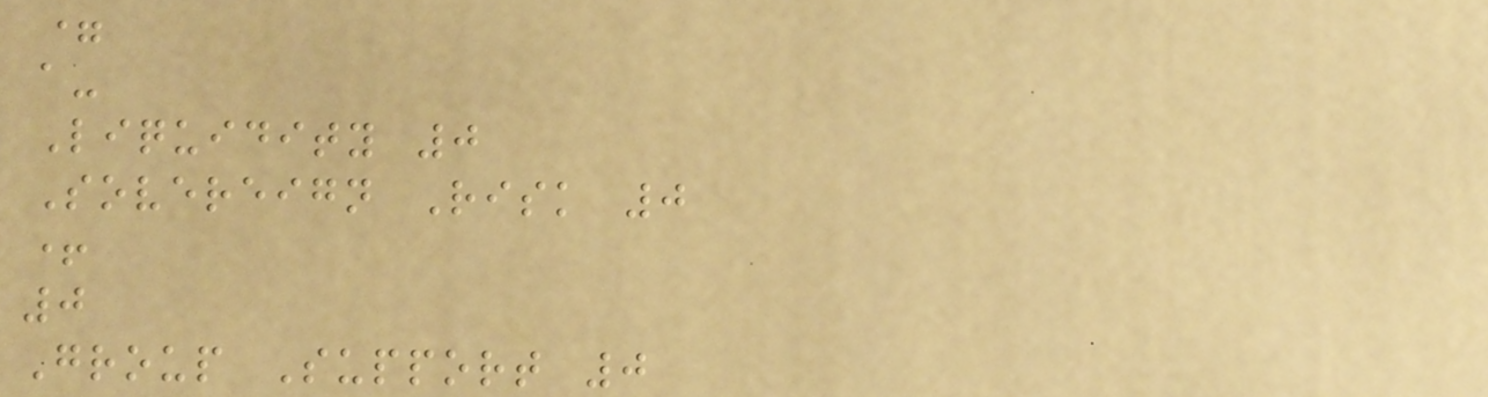=
a-
Liquidity 0
Sovereign Risk 0
+
0
Group Support 0
